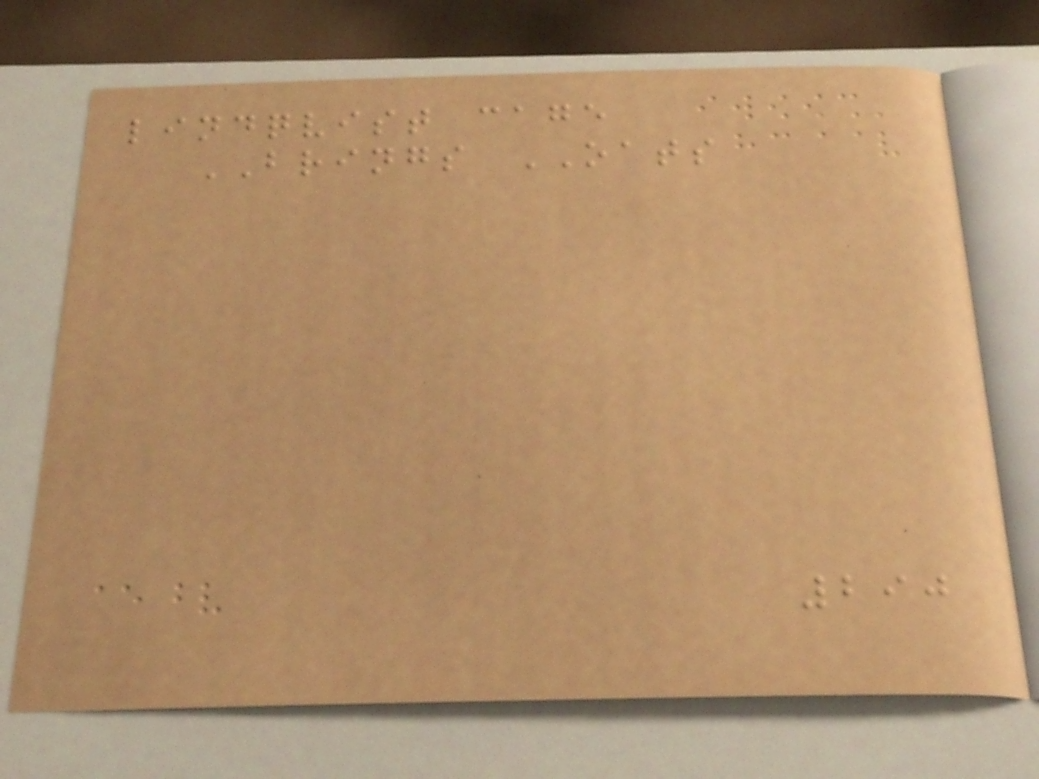lindqvist cage
BRINGS OATS
290
